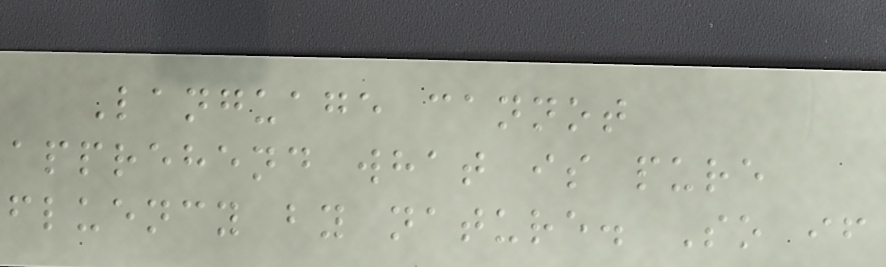Language cannot
apprehend what is pure
fluency by nature. So if
